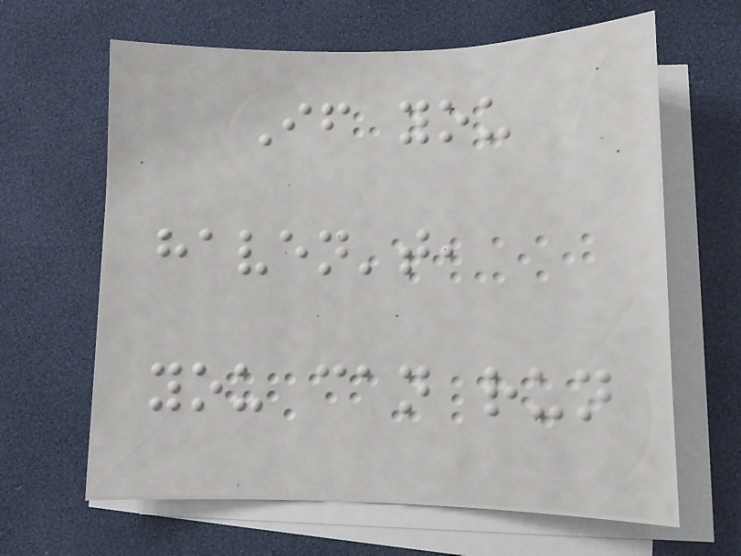If you
haven't,
you can run
